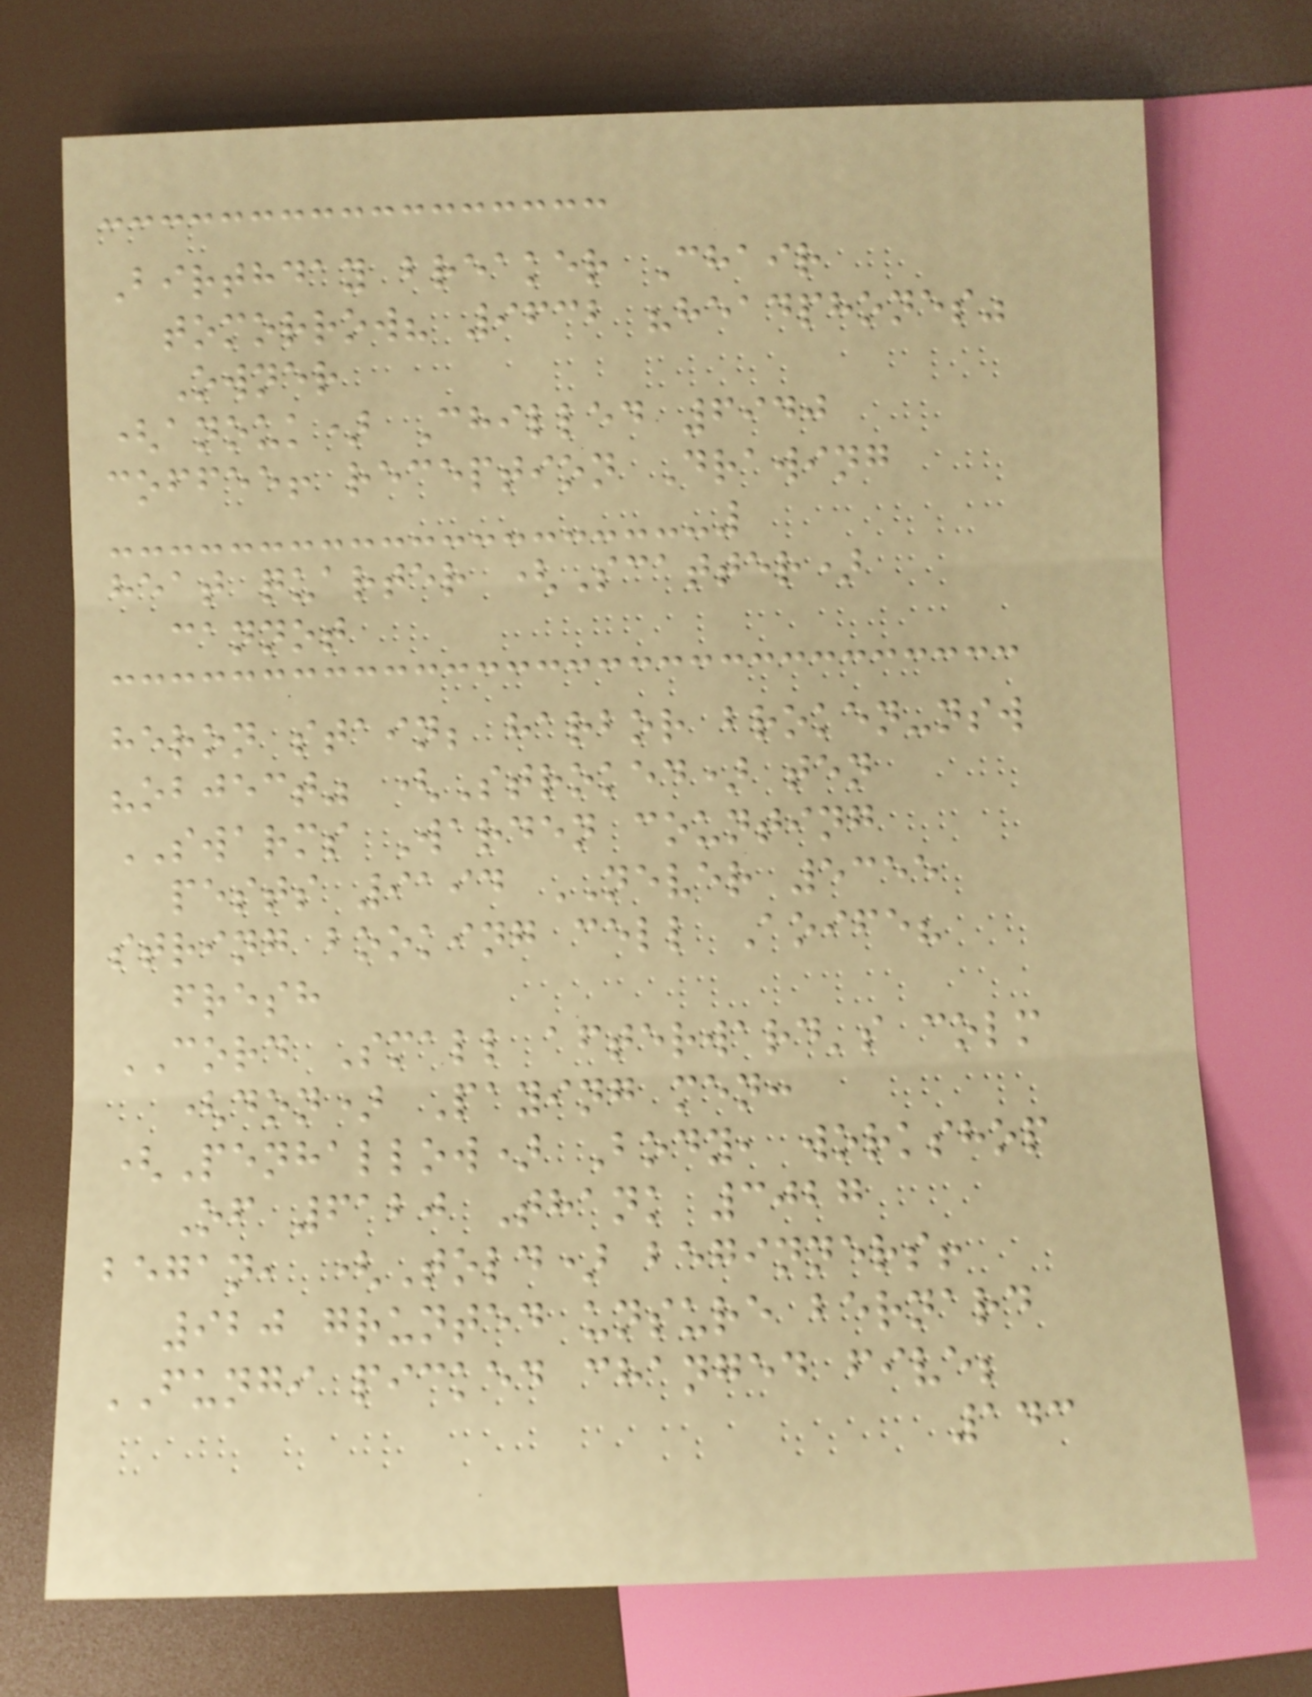Birthday breaker Chair
tomorrow? 9632 "headphones"
Owner
(anouk) Chilled 6940
coffee! reception Drawing
heat quarter (Scatter)
cannot
heron stain; harbor broken-nsw
"object" (Stroked) ten
SWARMS Warden counting
pests 9194 NEVER 5355
string booking cell Aoife?
fresh
CORD Small afterward's colm
(don) Paying men:
(Penhallow) Body, workshop
Of 6120 Thank 3027
began, (Told) beginners!
920 grunted unsure bernard
FUNGI picked changed five;
143
